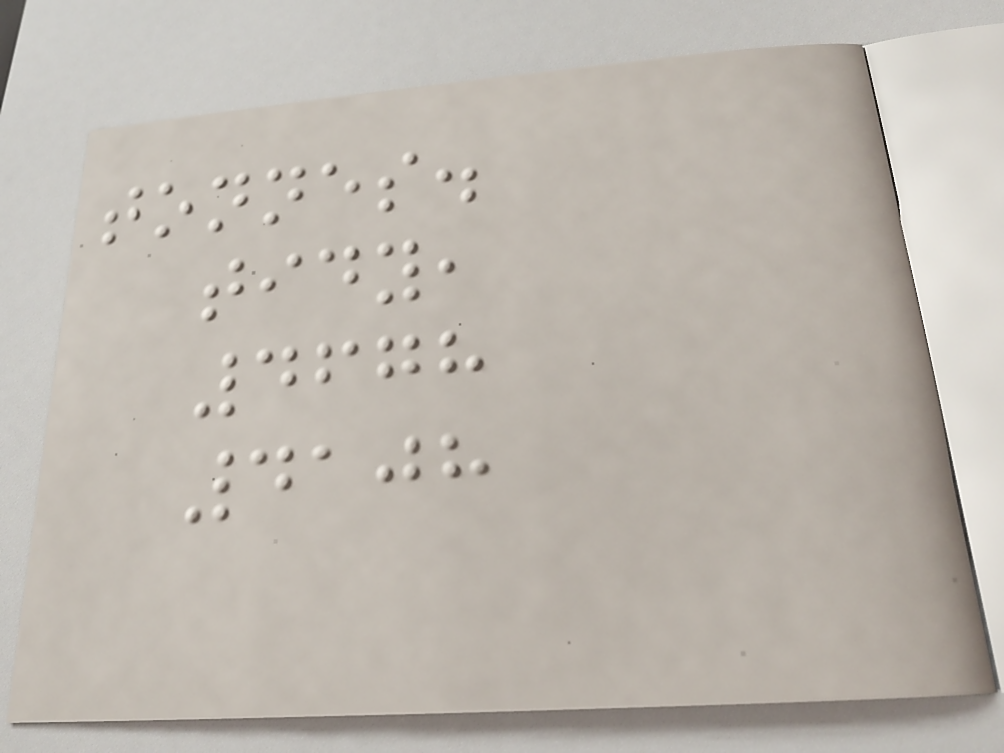tonnes.
tidy,
4678
4108
